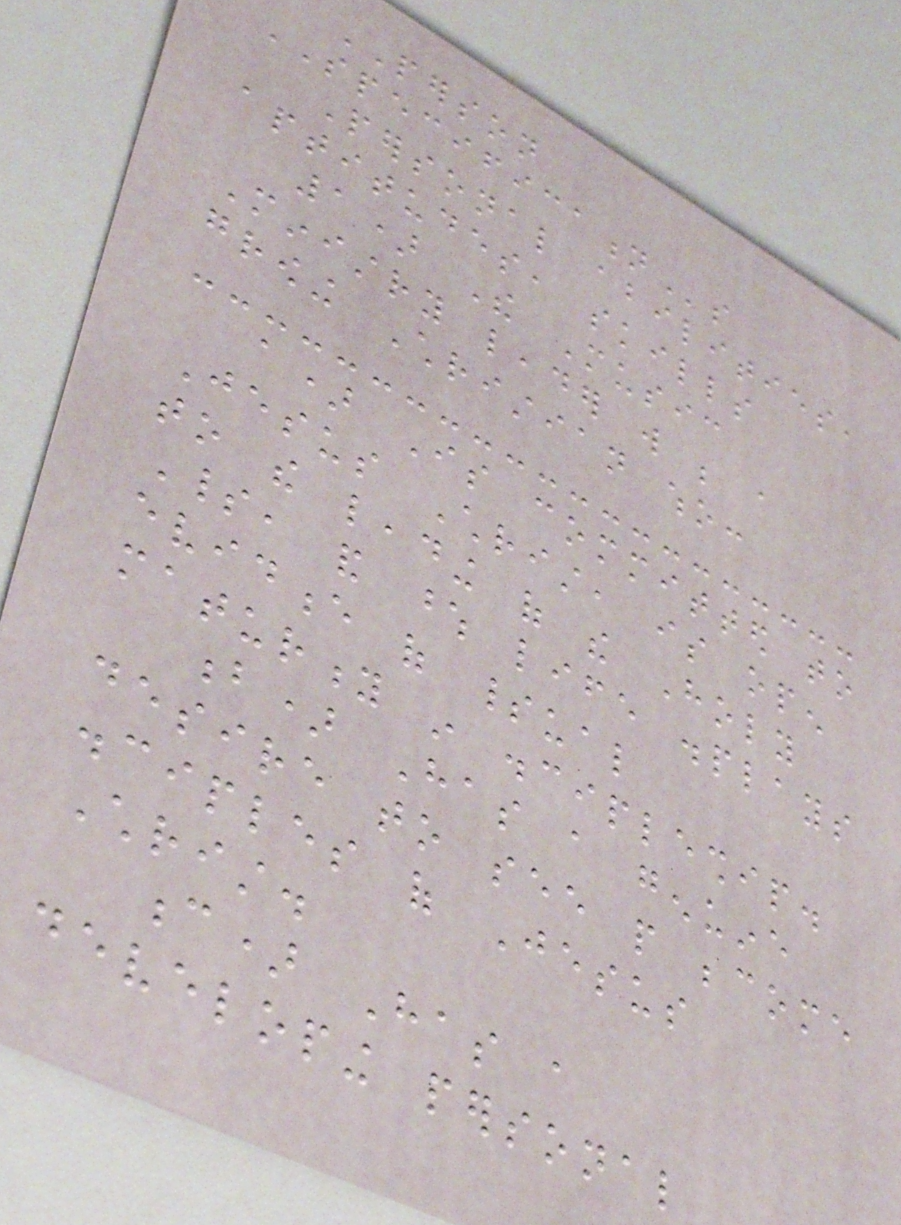PERSON
SPECIFICATIONs
Personal abilities,
aptitudes, skills
1) The Music
Ministry leader will be a
growing Christian who:
a) Is committed to
Jesus Christ, is open
to the leading of the Holy
Spirit, and whose life displays
evidence of spiritual
maturity in discipleship.
b) Has a genuine
desire to see people become
disciples of Jesus
Christ.
c) Has a
developing personal
